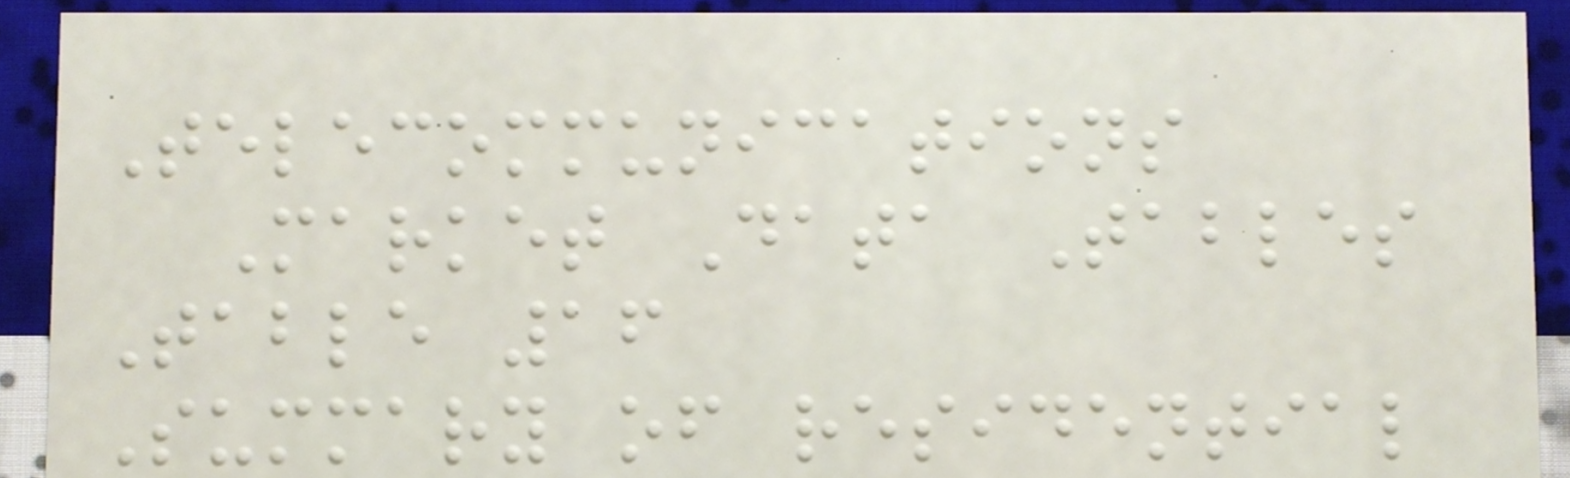Telecommunications
Market Data Tables
Table 16
Summary of residential
